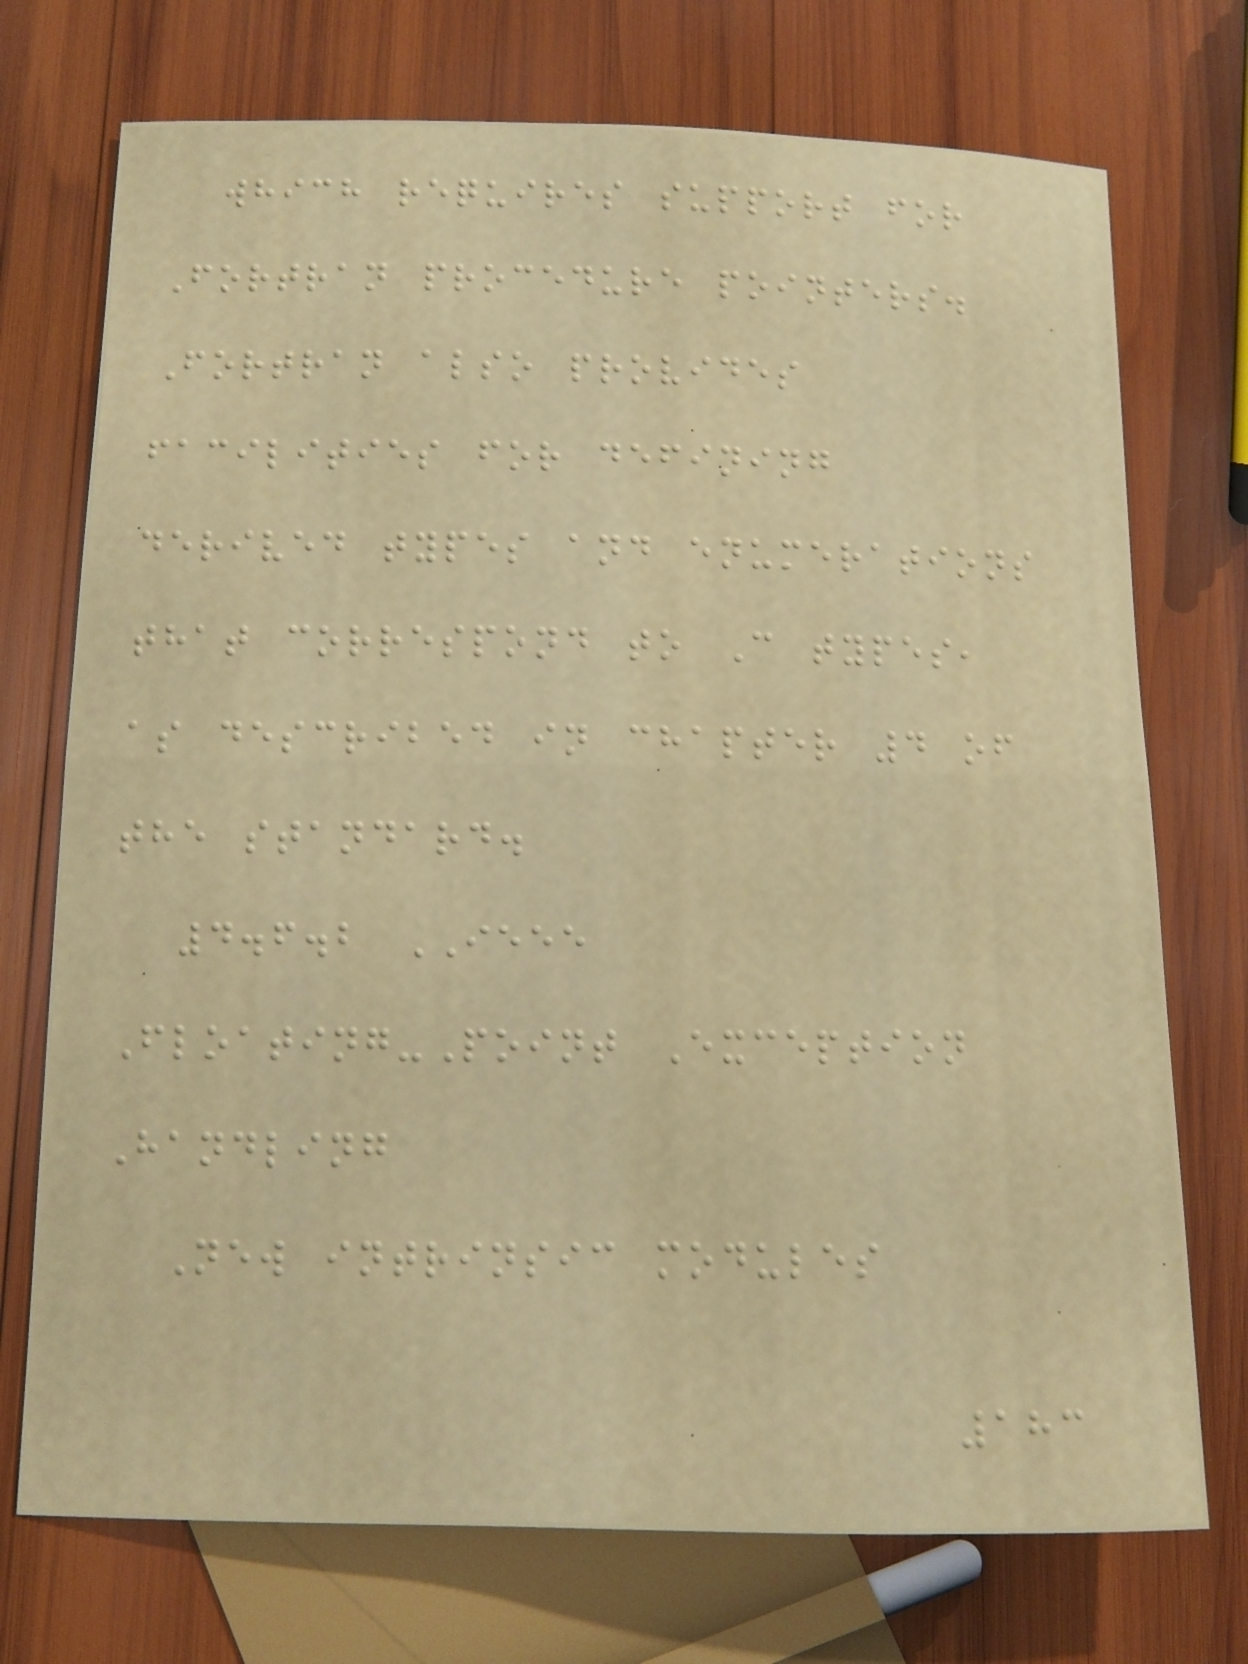which requires support for
Fortran procedure pointers.
Fortran also provides
facilities for defining
derived types and enumerations
that correspond to C types,
as described in chapter 4 of
the standard.
4.6.2 IEEE
Floating-Point Exception
Handling
New intrinsic modules
183
